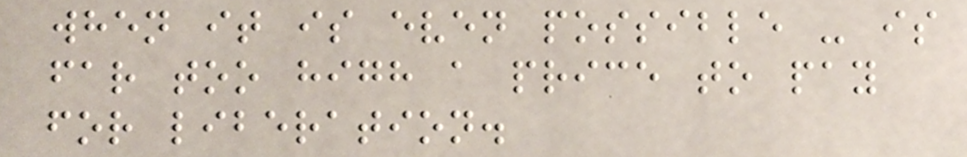when it is even possible - is
far too high a price to pay
for liberation.
